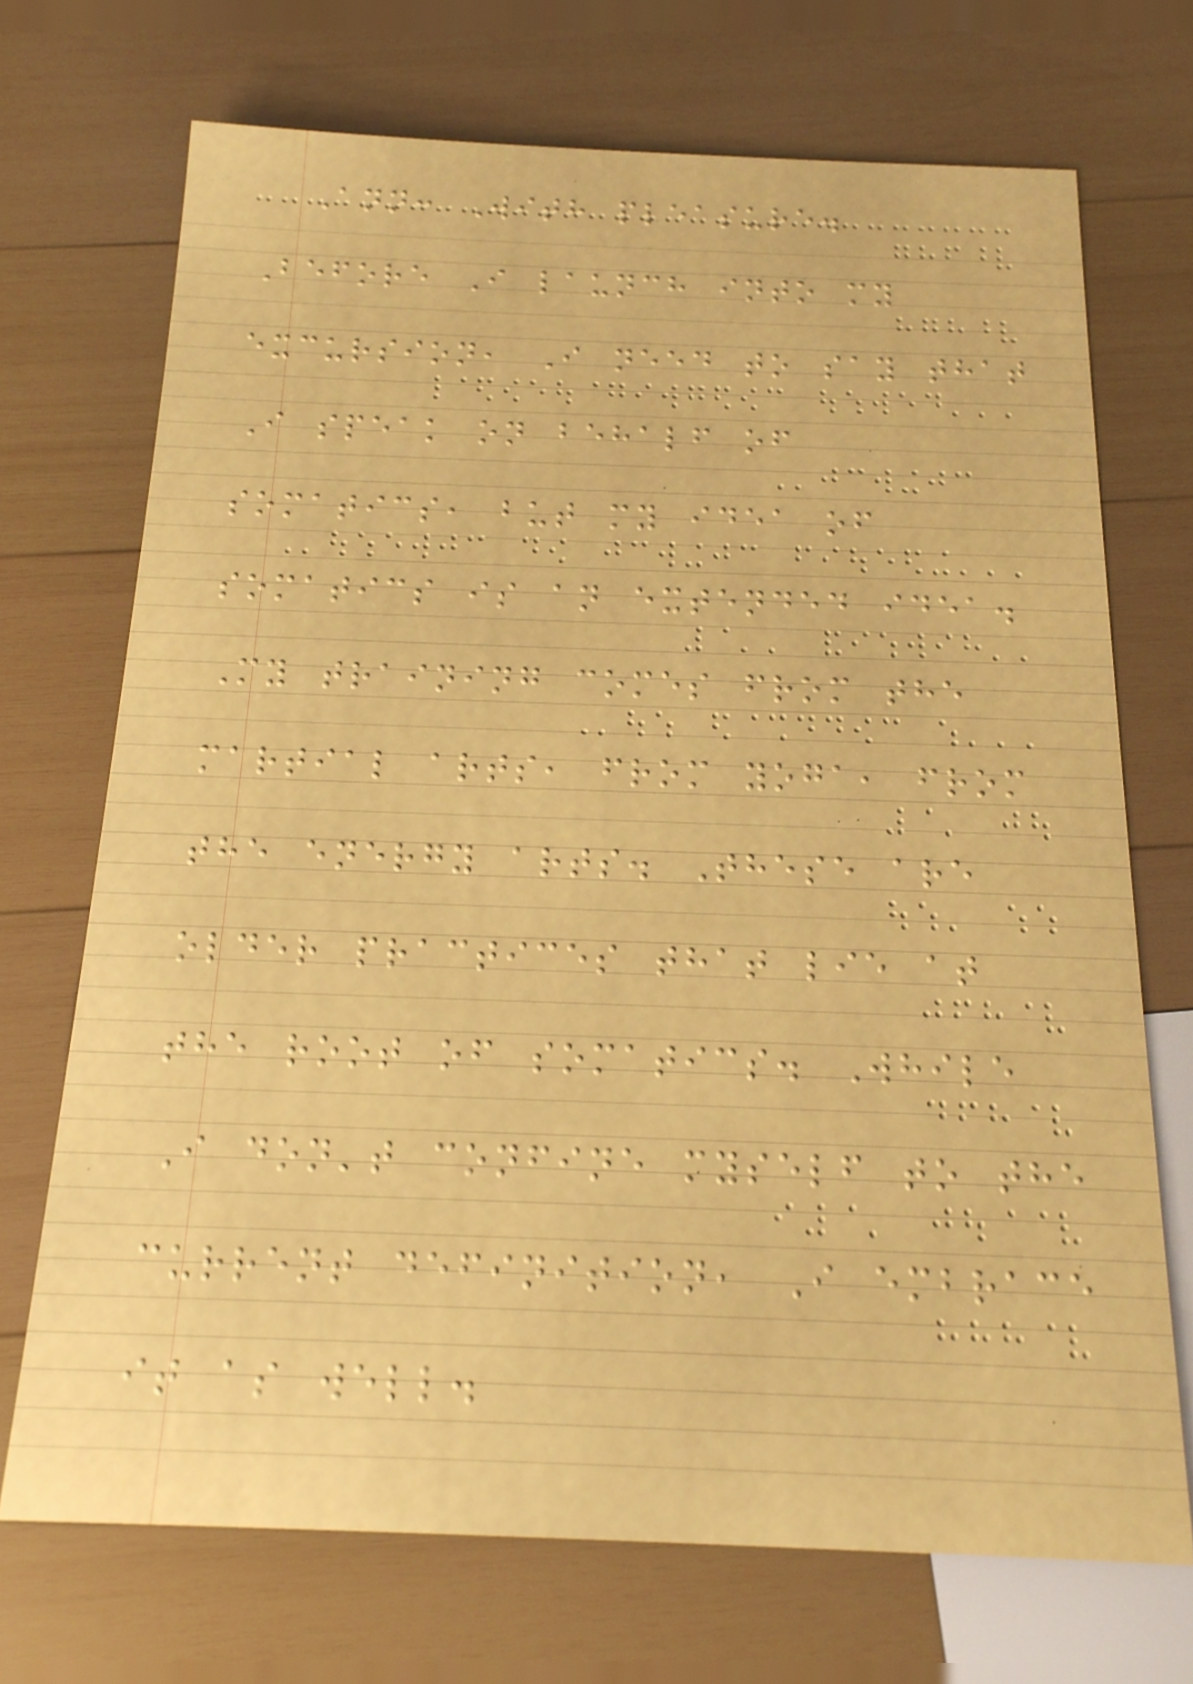Ann: With pleasure.
Before I launch into my
excursion, I need to say that
I speak on behalf of
somatics, but my idea of
somatics is an extended idea.
My training comes from the
martial arts, from yoga, from
the energy arts. These are
older practices that lie at
the root of somatics. While
I don't confine myself to the
current definition, I embrace
it as well.
